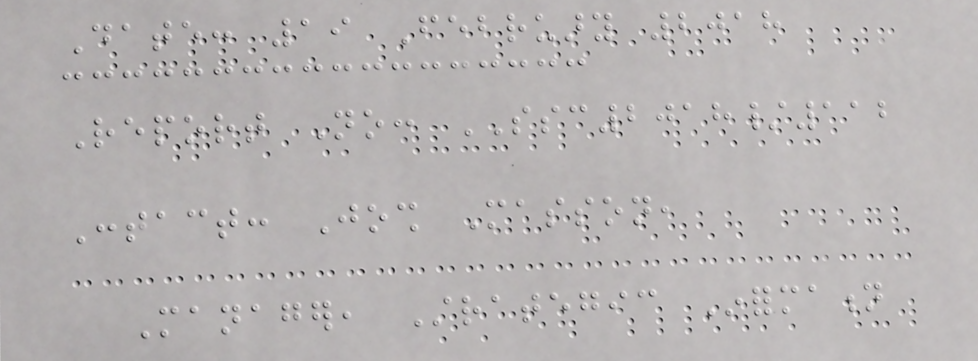Date: 19 February 2018
Report No: SSC2018/112
Contact: Josh Masson,
Manager, Strategic Information
